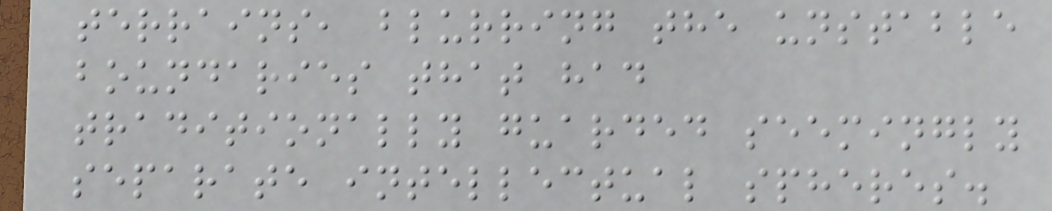terrains, blurring the unstable
boundaries that had
traditionally guarded seemingly
separate intellectual spheres.
